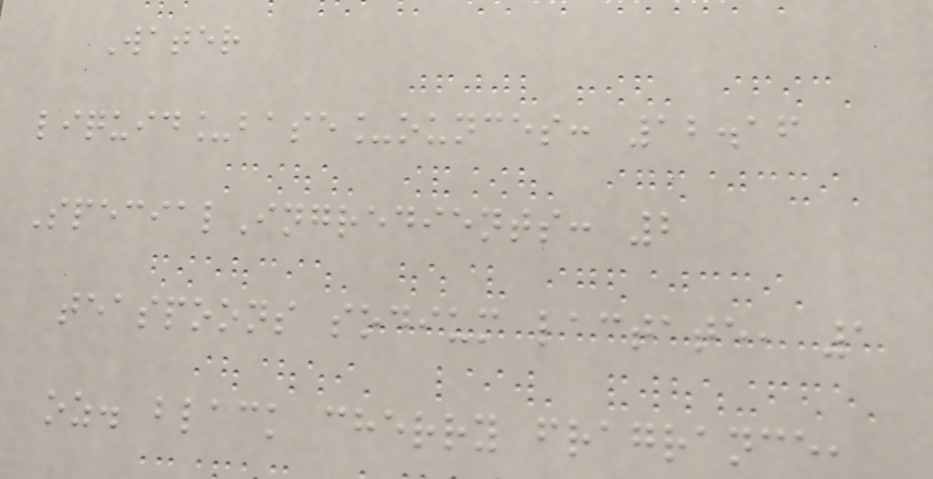Water
liquid_base_ounces: 12.16
SpecialIngredients: 2
teaspoons sodium lactate, 1
oz. black cherry fragrance,
